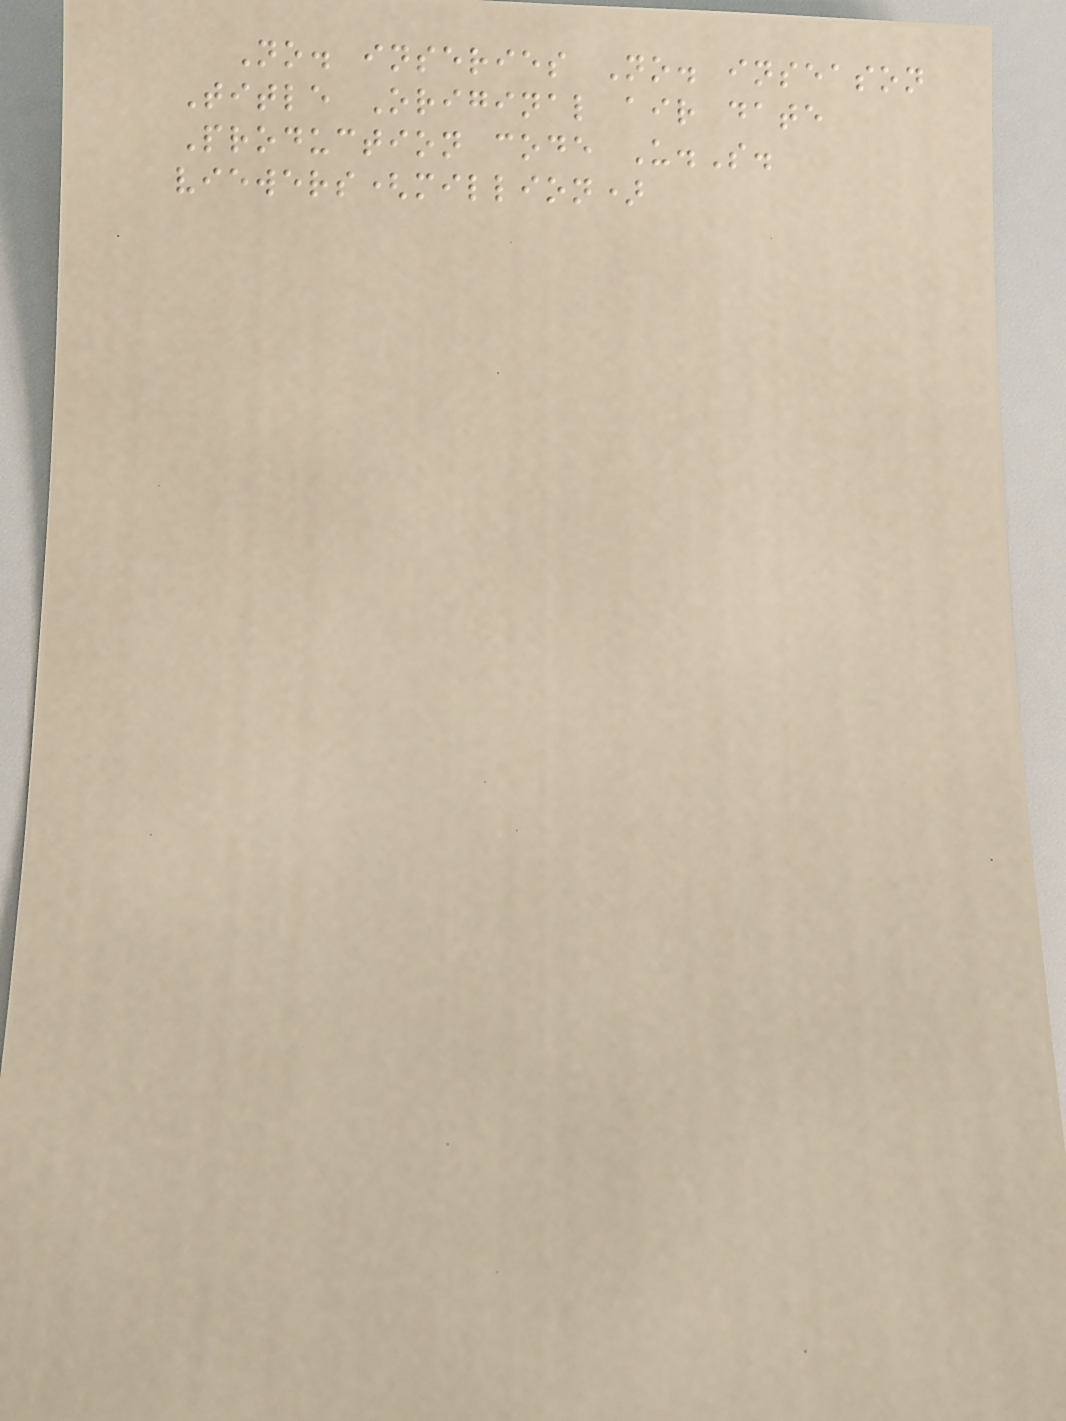No. inseries No. inseason
Title Original air date
Production code U.S.
viewers(million)
